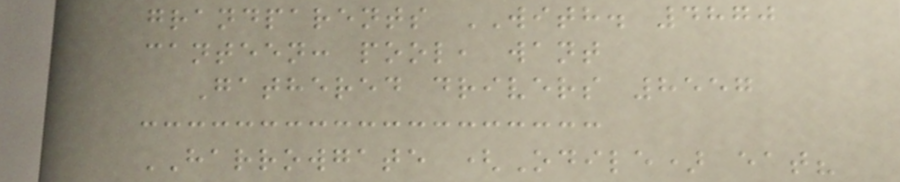grandparents WITH. 4870
canteen: pool, want
Gathered drivers 8557
HARROWGATE (Odile) eat?
